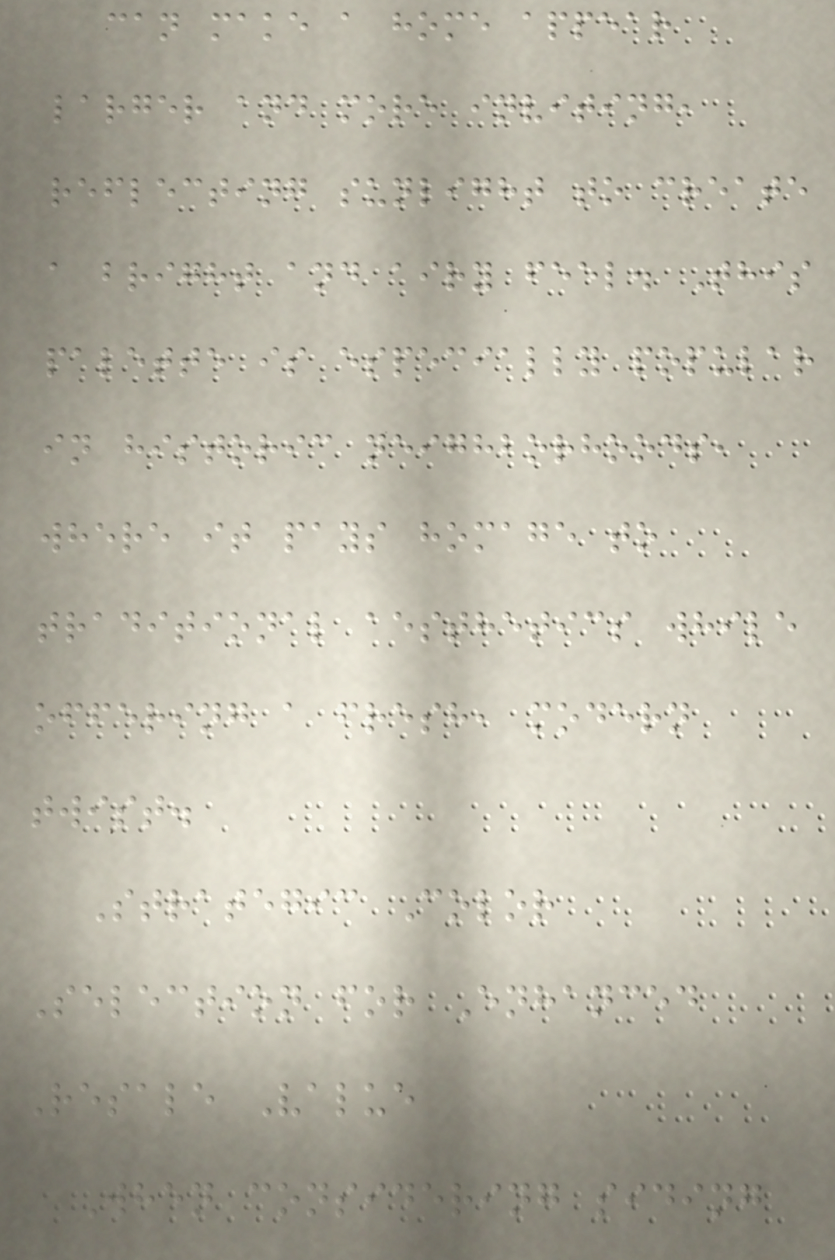can make a home appear
larger and more inviting,
reflecting sunlight to create
a bright and airy feel. This
palette is especially popular
in historic neighborhoods,
where it pays homage to
traditional aesthetics while
offering a fresh, modern
twist.
Strategic Color
Selection for Enhanced
Resale Value
When considering siding
